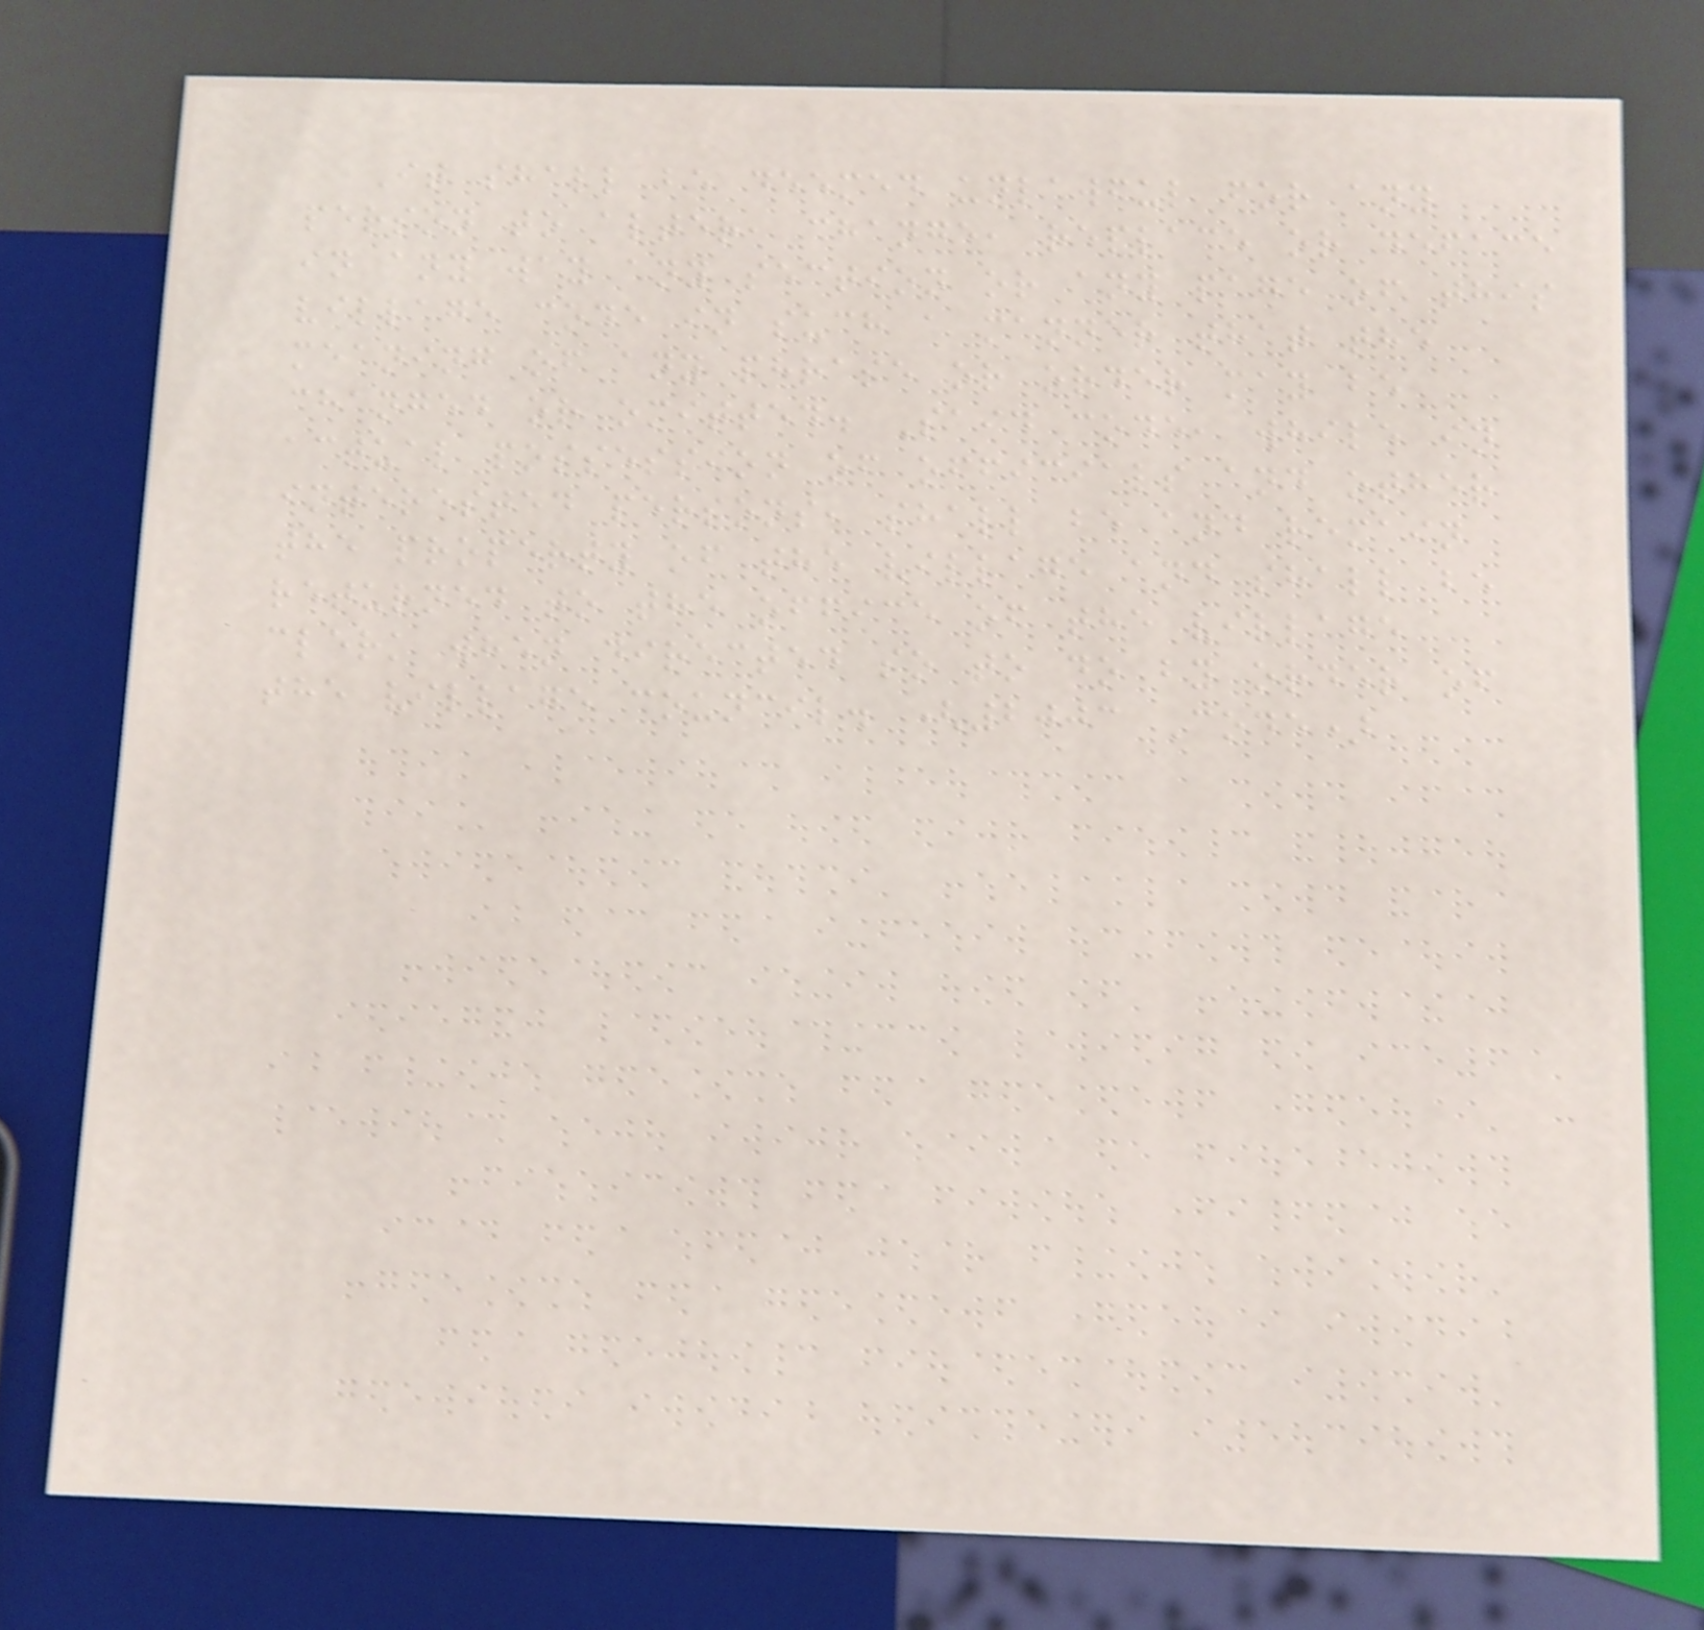It shall be deemed unlawful for any
person to alter, change, replace or deface
in any way any section or any page of this
village code in such a manner that the
meaning of any phrase or order may be
changed or omitted. Said code, while in
actual possession of officials and other
interested persons, shall be and remain
the property of the village and shall be
returned to the office of the village
clerk when directed so to do by order of
the village council. (2003 Code)
